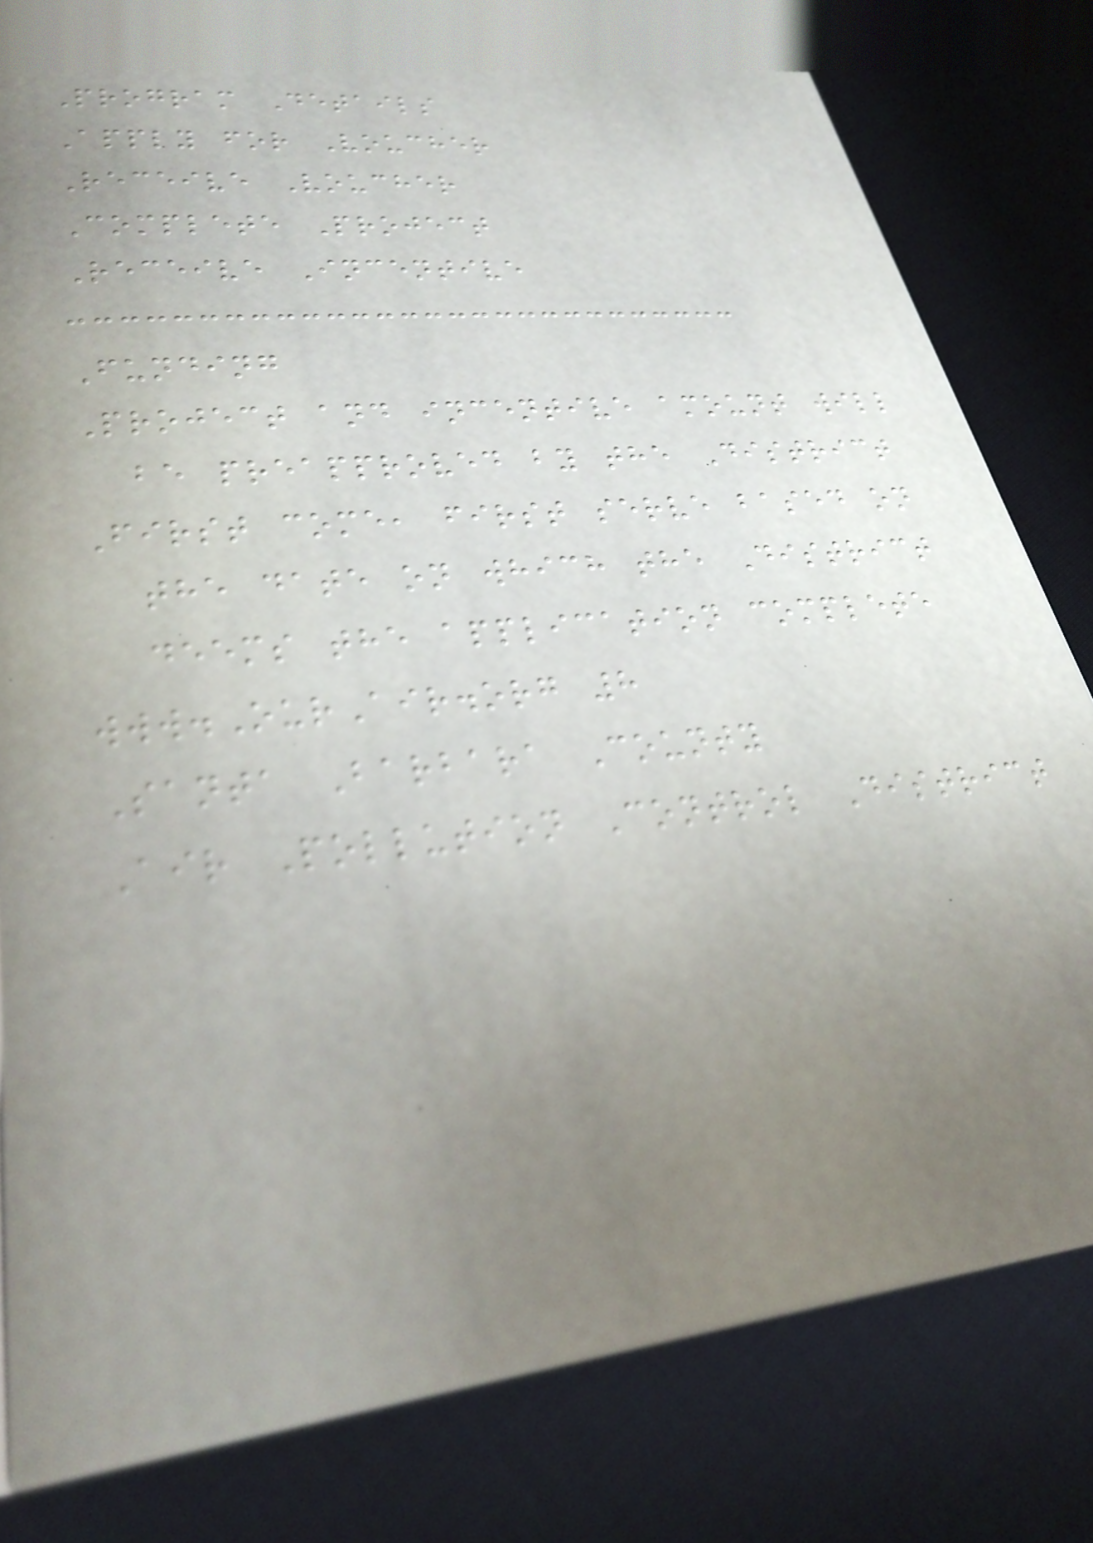Program Details
Apply for Voucher
Receive Voucher
Complete Project
Receive Incentive
Funding
Project and incentive amount will
be preapproved by the District
First come, first serve based on
the date on which the District
deems the application complete
www.OurAir.org 8
Santa Barbara County
Air Pollution Control District
